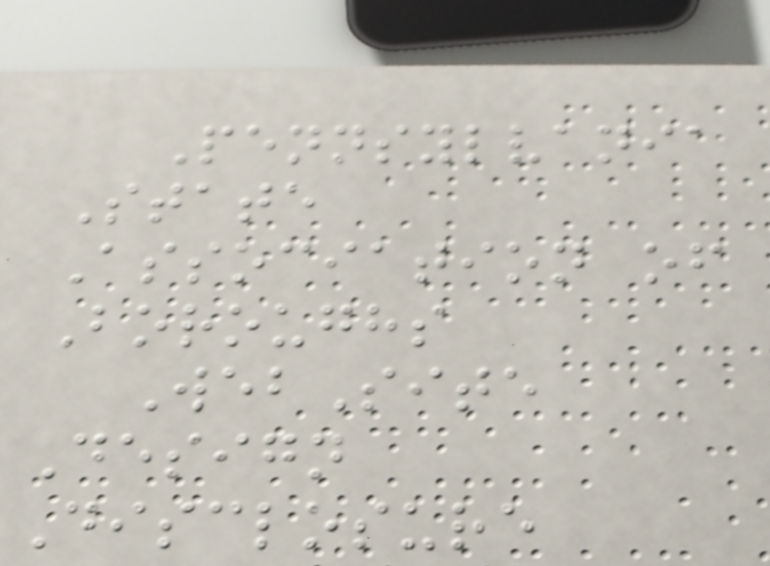Pennsylvania
State
Association of
Boroughs
WebSite
Design
Disclosure
